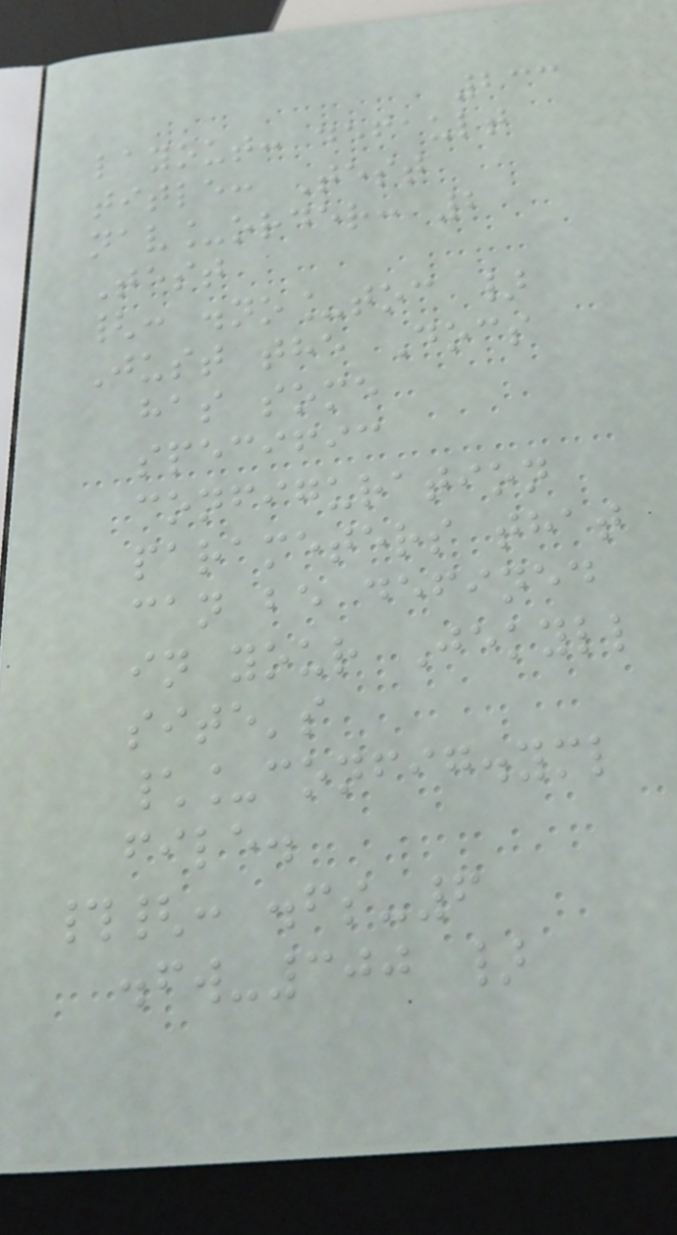233
layout: default
title: Test
nav_order: 2
Test
{: .no_toc }
Just the Docs
has some
specific
configuration
parameters that
can be defined
in your Jekyll
site's
\_config.yml
file.
#{: .fs-6
.fw-300 }
